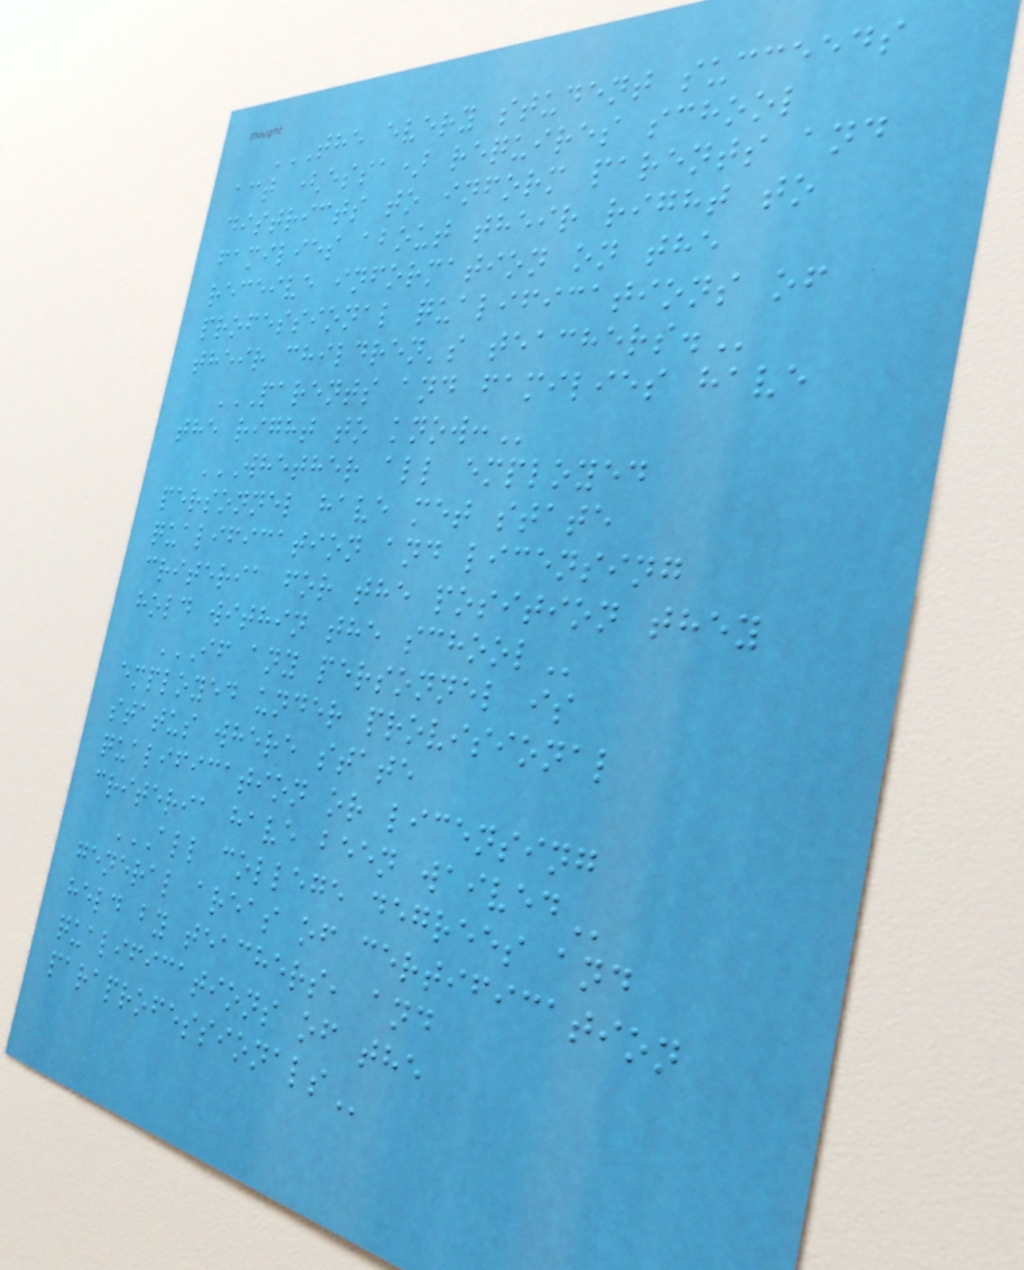THE EVERY STUDENT SUCCEEDS
ACT (ESSA) REQUIRES SCHOOL
DISTRICTS TO INFORM PARENTS AND
FAMILIES ABOUT THEIR RIGHT TO
RECEIVE INFORMATION ON THE
PROFESSIONAL QUALIFICATIONS OF
THEIR CHILDREN'S TEACHERS.
PARENTS AND FAMILIES HAVE
THE RIGHT TO KNOW:
WHETHER ALL EMPLOYED
PERSONNEL HAVE MET STATE
QUALIFICATION AND LICENSING
CRITERIA FOR THE POSITION THEY
HOLD WITHIN THE SCHOOL
IF ANY PERSONNEL IS
EMPLOYED UNDER PROVISIONAL
STATUS WHERE STATE
QUALIFICATION OR LICENSING
CRITERIA HAVE BEEN WAIVED
ALL COLLEGE DEGREES AND
GENERAL AREAS OF CERTIFICATION
HELD BY TEACHERS, AND
QUALIFICATIONS OF THE
PARAPROFESSIONALS
